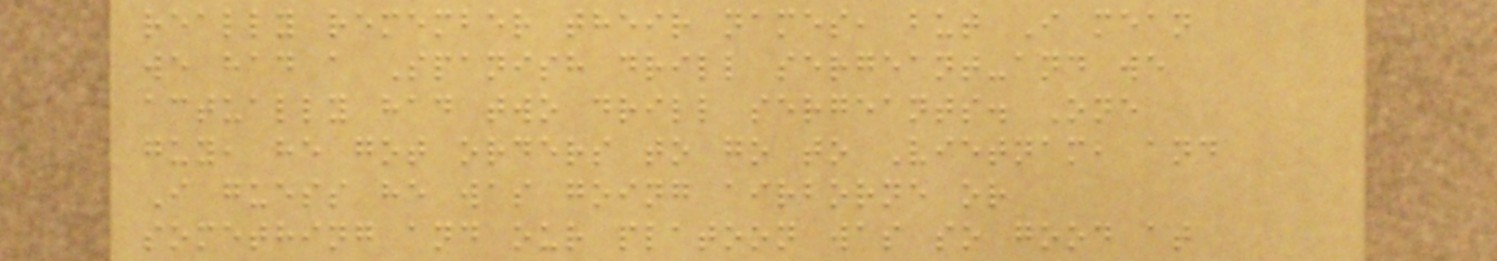really remember their names, but I mean
we had a Spanish drill sergeant-and we
actually had two drill sergeants. One
guy, he got orders to go to Vietnam, and
I guess he was going airborne or
something and our platoon was so good at
